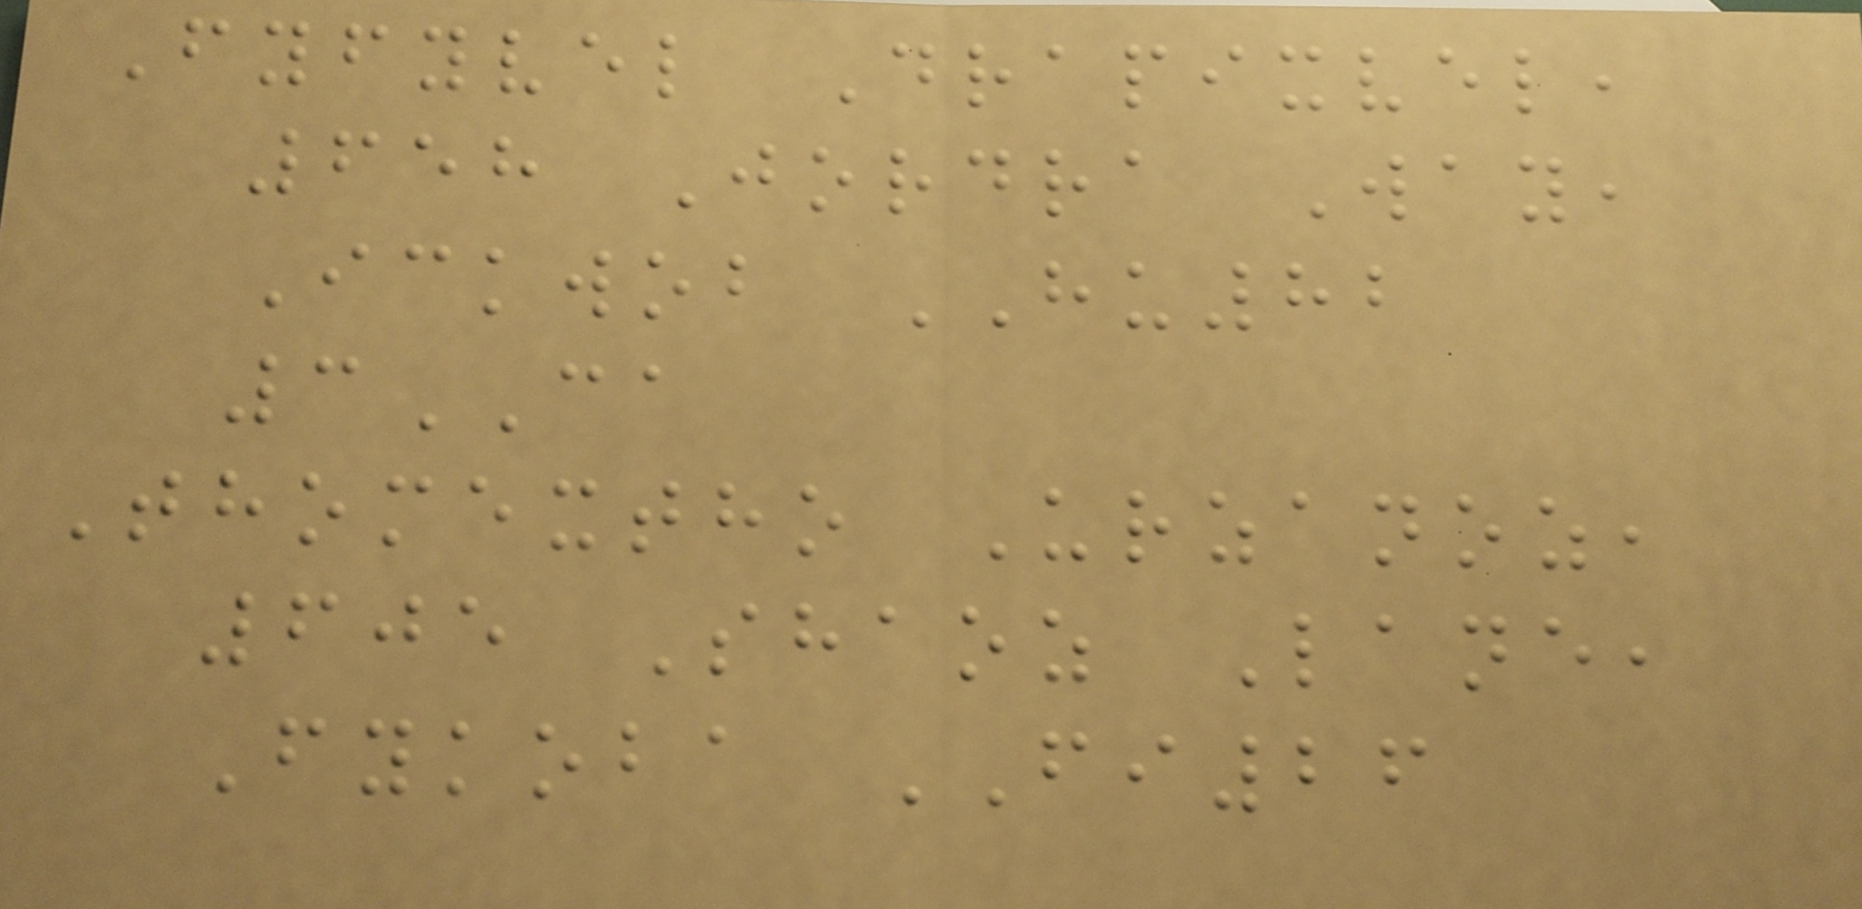Fyfyvel Drapixvel,
658 Jordra Way,
Ickwob HU82
3CA
Thomextho Urzanoz,
605 Shaoz Lane,
Fykoba FI26
